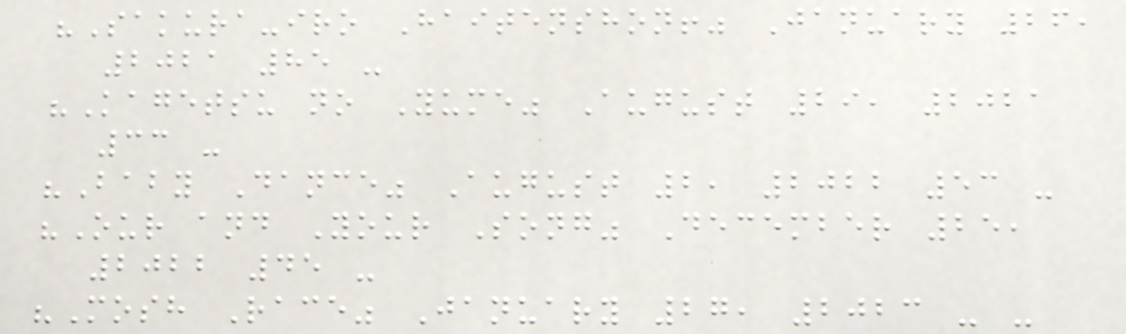"Sakura-iro Haitenshon!" January 26,
2021 85 -
"Kagetsu no Yume" August 29, 2021
33 -
"Baby Dance" August 2, 2022 53 -
"Our and Your Song" December 25,
2022 45 -
"Mosh Race" January 27, 2023 - -
